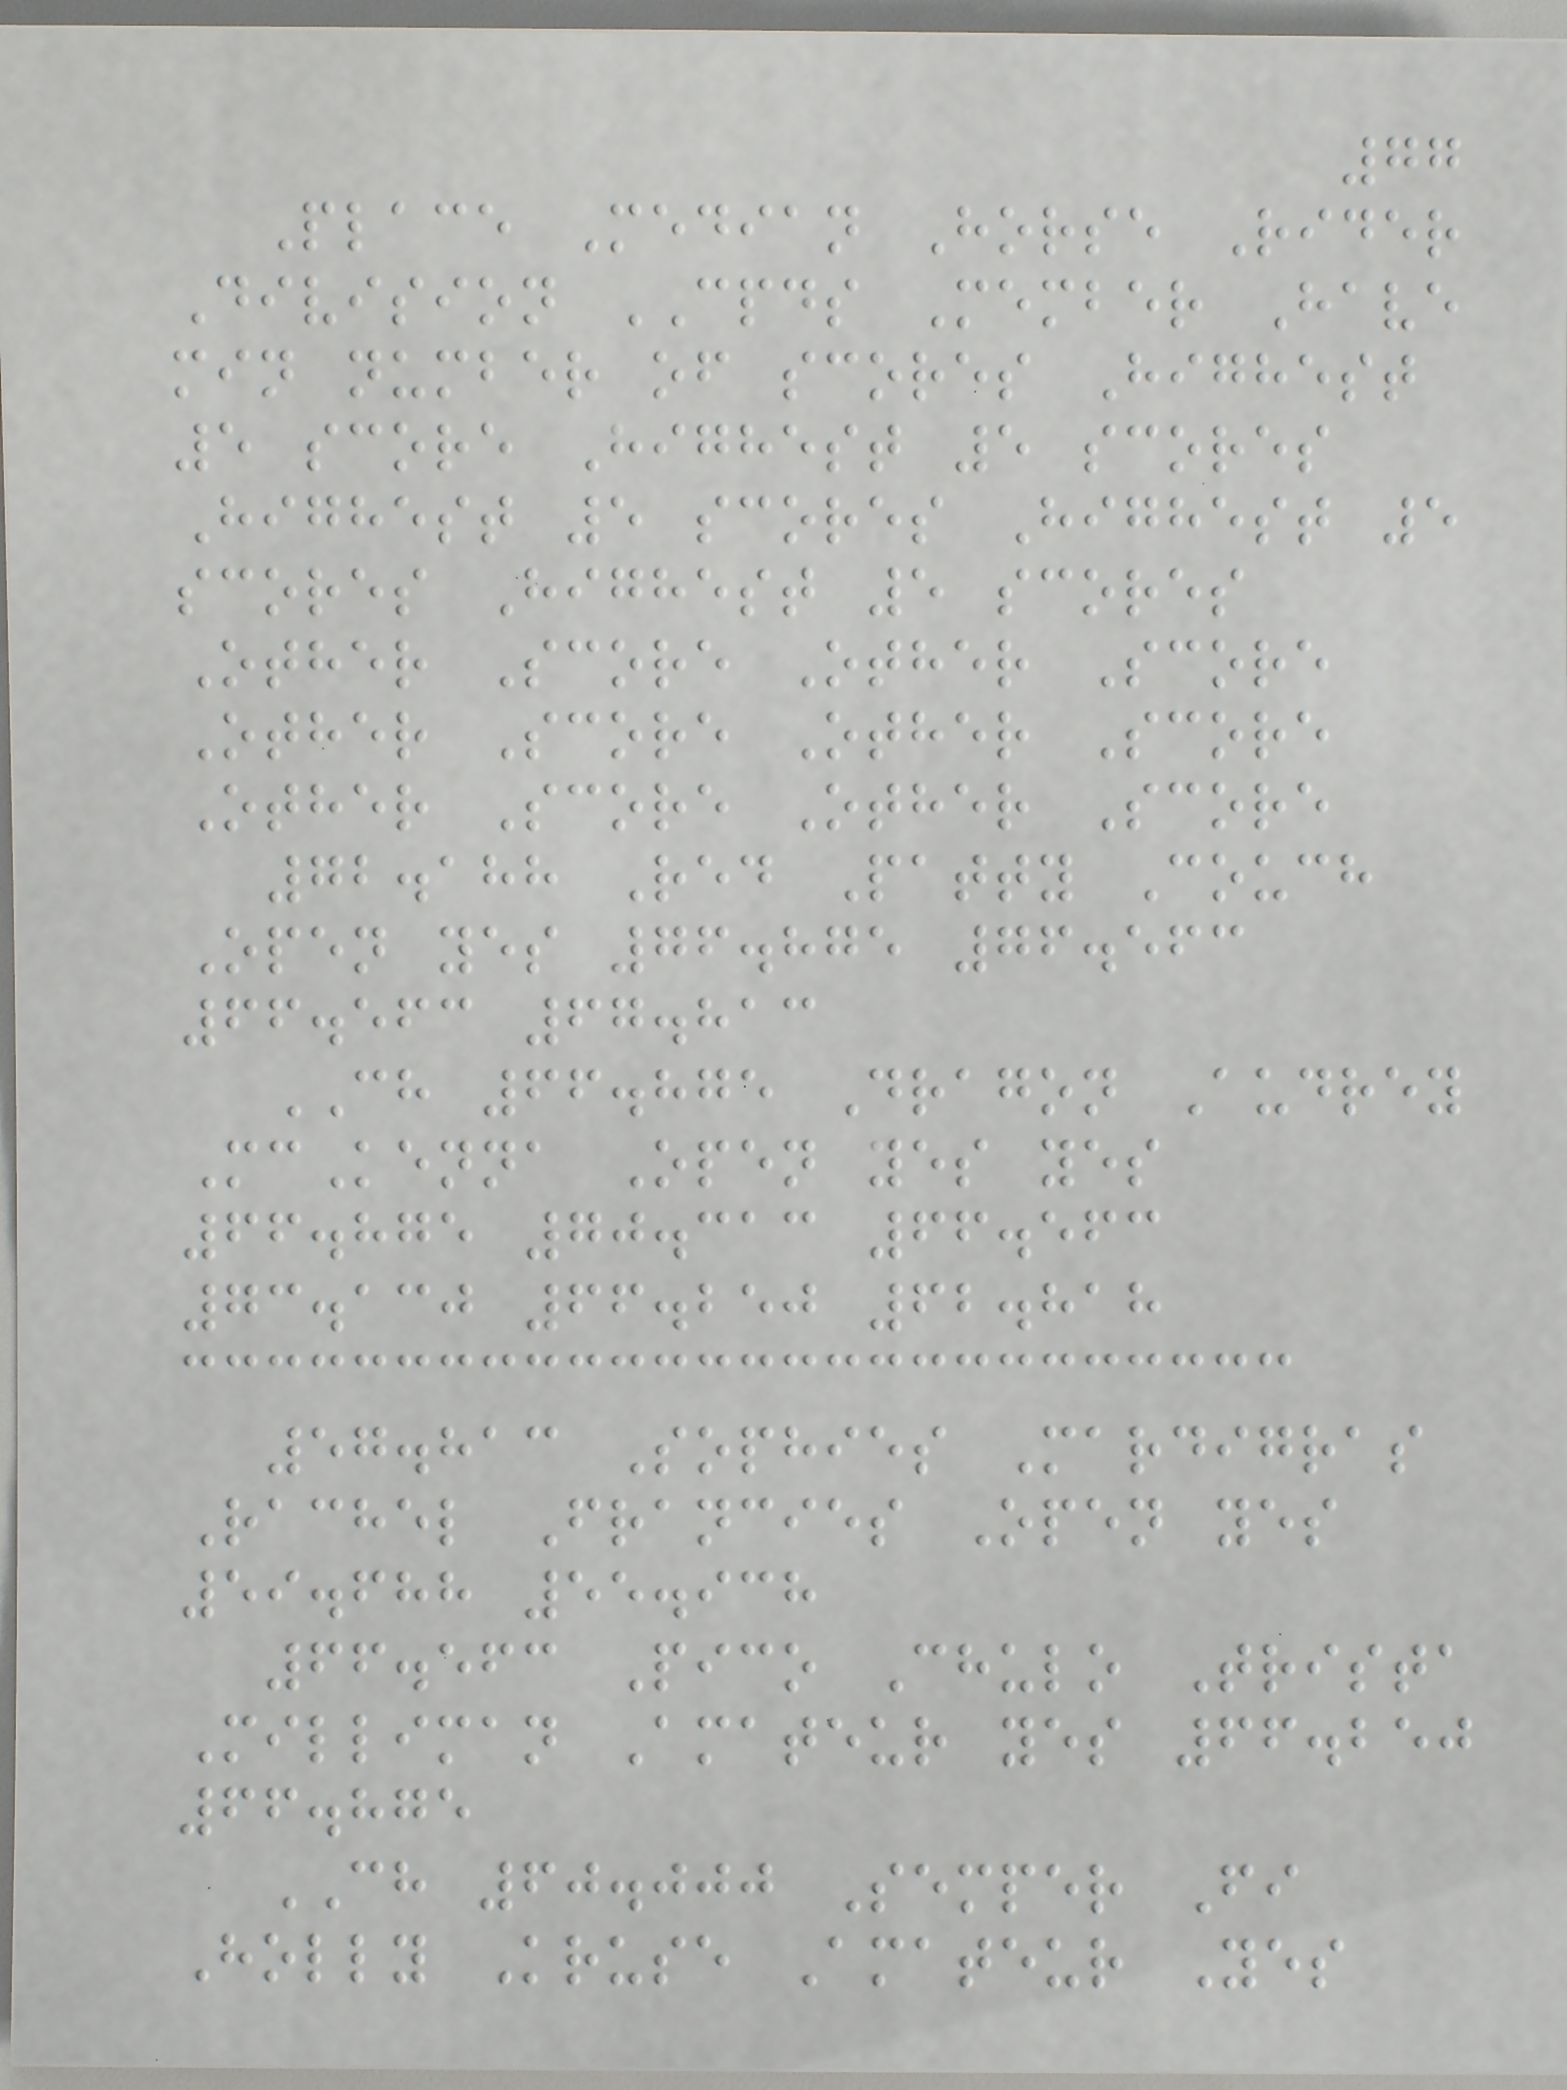77
Place Median Horse Rider
Division CPDS Member Have
min number of scores Highest
5 score Highest 5 scores
Highest 5 scores Highest 5
scores Highest 5 scores
Other Score Other Score
Other Score Other Score
Other Score Other Score
72.188 Red Patty Couch
Open yes 76.875 76.563
66.563 67.813
CH 66.875 Dragon Audrey
McKenna Open yes yes
66.875 70.313 66.563
73.130 66.250 62.818
57.813 Sophies Mardigras
Rachel Francies Open yes
59.688 55.938
66.563 Pico Chulo Trista
Milliman Amateur yes 66.250
66.875
CH 60.000 Semper Fi
Holly Kruse Amateur Yes
